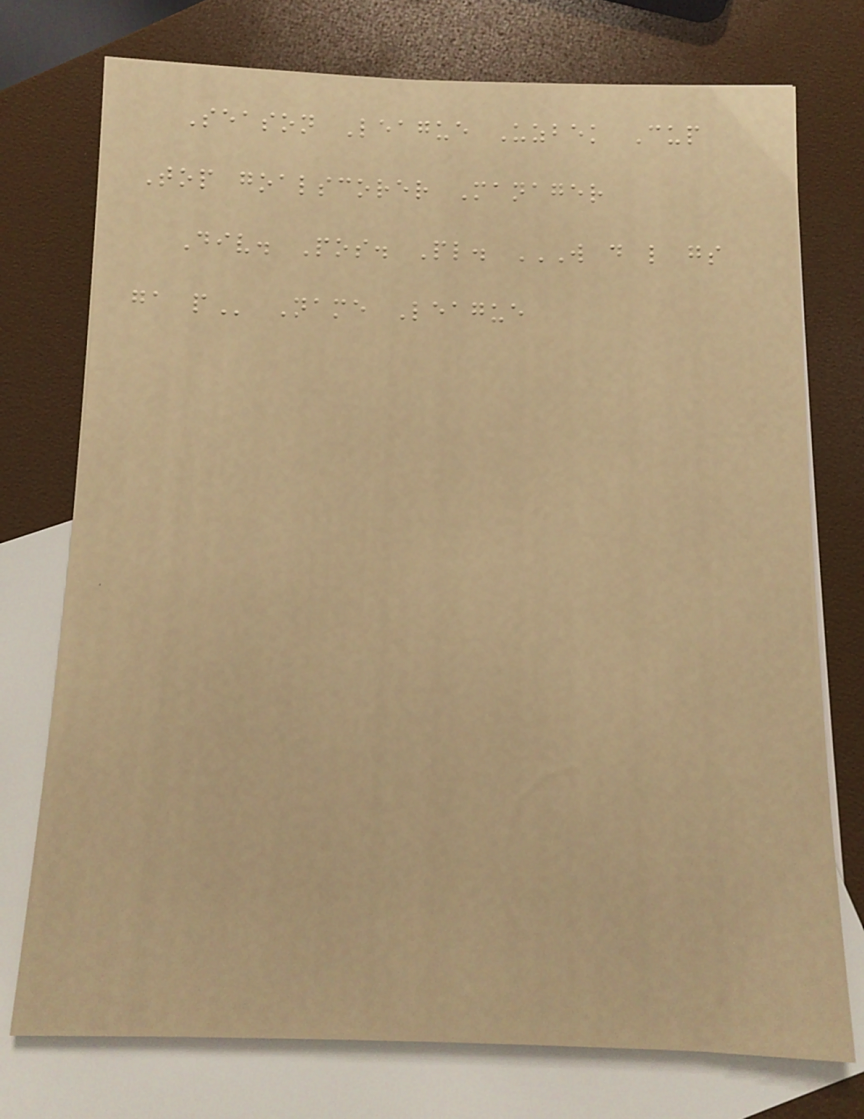Season League Uzbek Cup
Top goalscorer Manager
Div. Pos. Pl. W D L GS
GA P Name League
